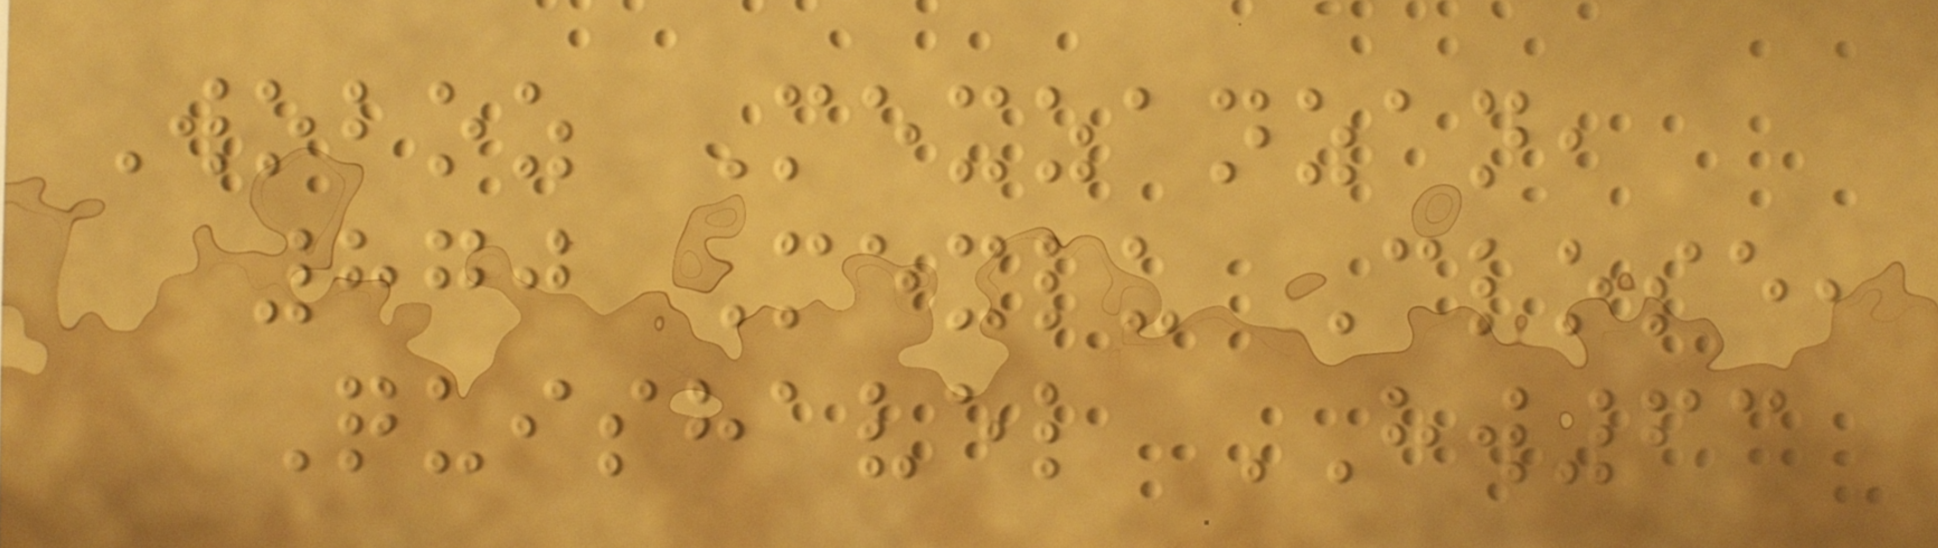Woboz Mexzanzan,
870 Mexlu Close,
Quishavel HW63
